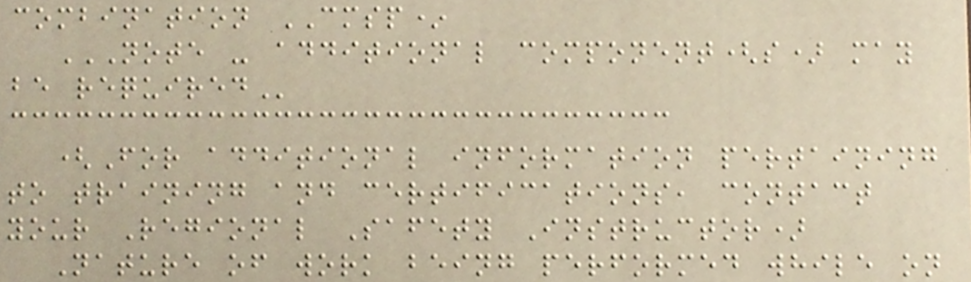combination CMSP*
NOTE - ADDITIONAL COMPONENT(S) MAY
BE REQUIRED
(For additional information pertaining
to training and certifications, contact
your Regional Safety Instructor)
Nature of work being performed while on
